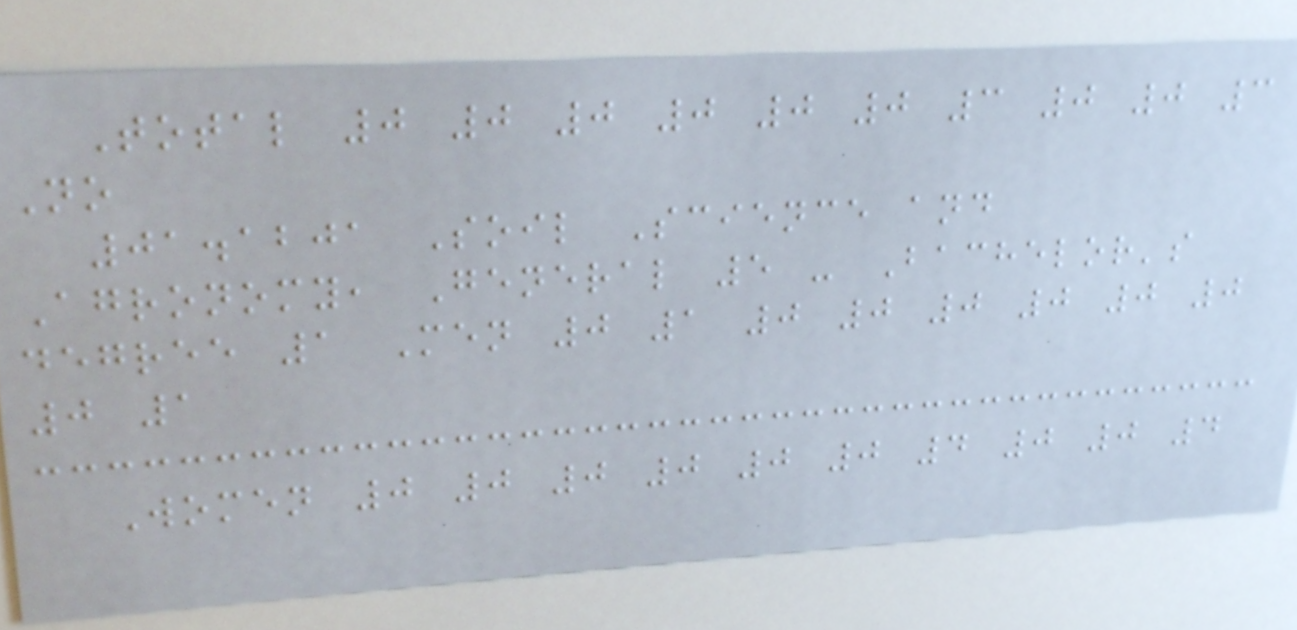Total 0 0 0 0 0 0 3 0 0 3
No
01.1201 Soil Science and
Agronomy, General 5 - Bachelor's
degree 1 Men 0 1 0 0 0 0 0 0
0 1
Women 0 0 0 0 0 0 4 0 0 4
